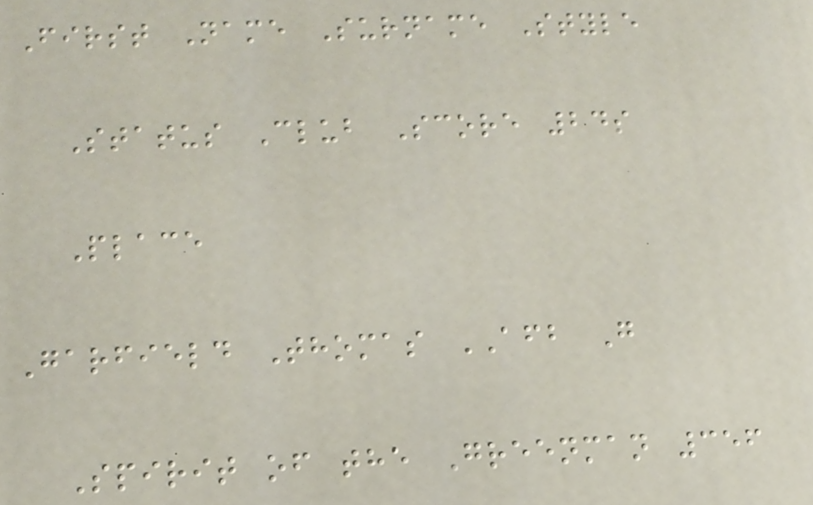First Name Surname Style
Status Club Score 24s
Place
Garfield Thomas AFB G
Spirit of the Greenman 356
